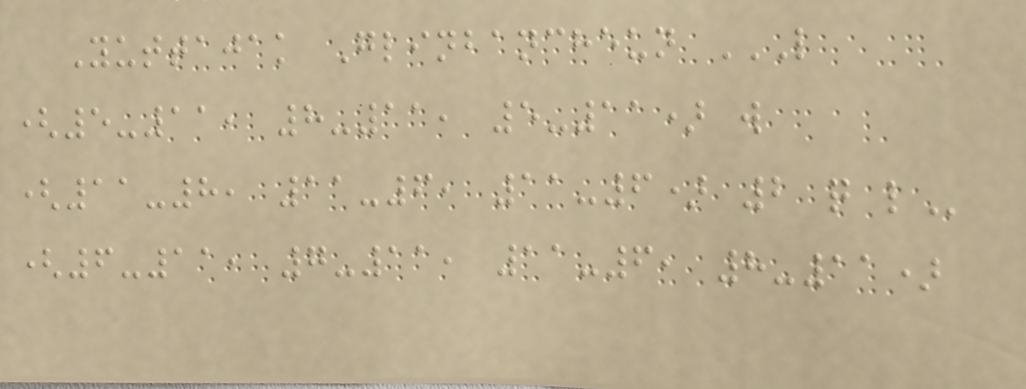Yuttajak Glinbancheun L
(5-11, 8-11, 5-11) W
(11-8, 11-6, 11-6) 2 Q L
(6-11, 7-11, 11-6, 8-11)
